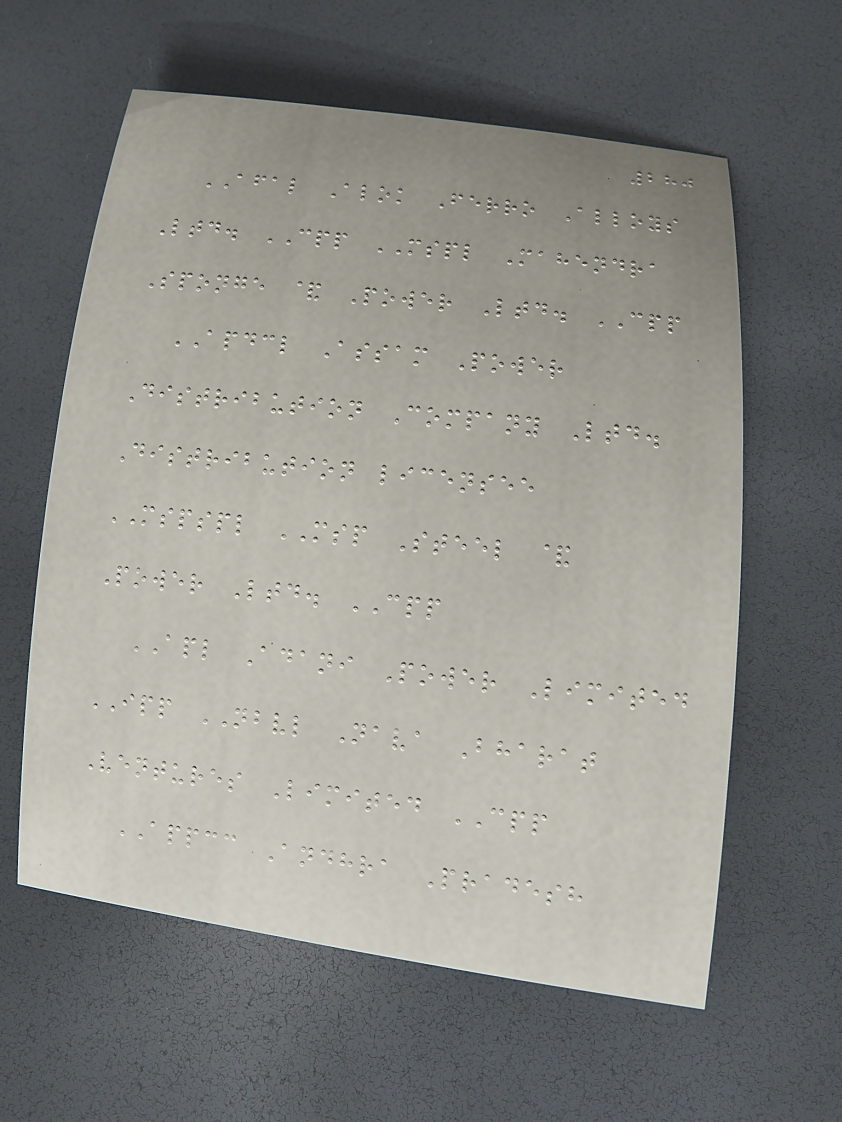280
AFAL Alok Ferro Alloys
Ltd. CPP MSPL Mahendra
Sponge & Power Ltd. CPP
APDCL Assam Power
Distribution Company Ltd.
Distribution licensee
MSPSPL MSP Steel &
Power Ltd. CPP
APL Adani Power Limited
IPP NBVL Nava Bharat
Ventures Limited CPP
APPCC Andhra Pradesh
